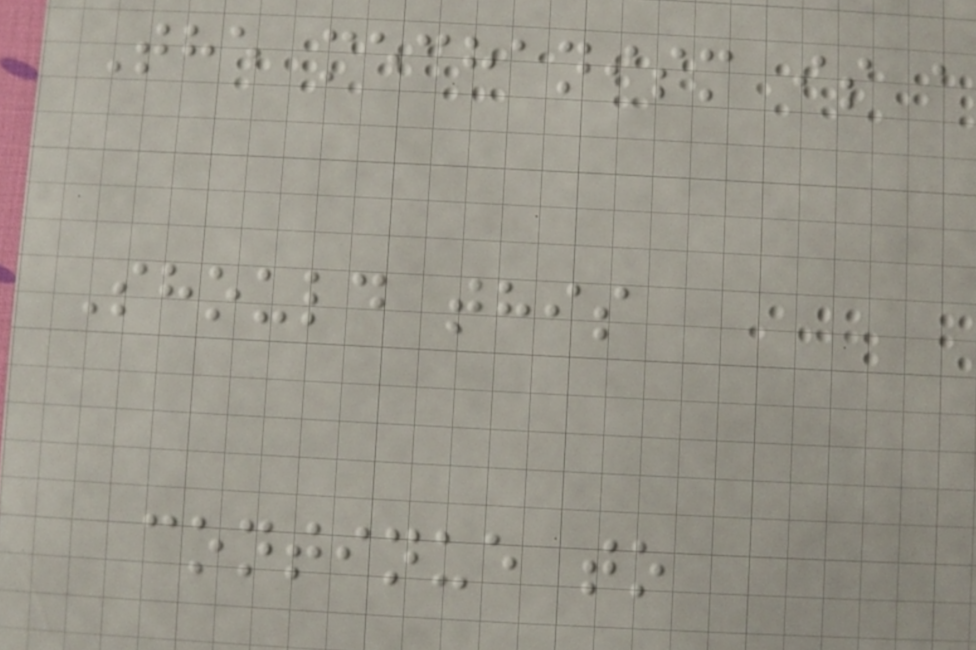The mechanism is a
Should this
continue to
